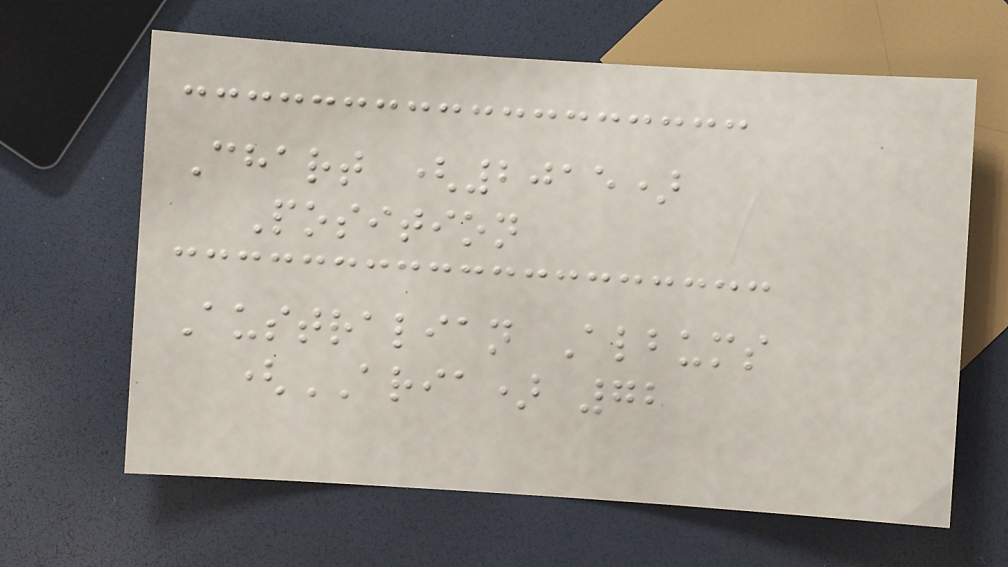Chart (2015)
Position
Australian Albums
(ARIA) 72
